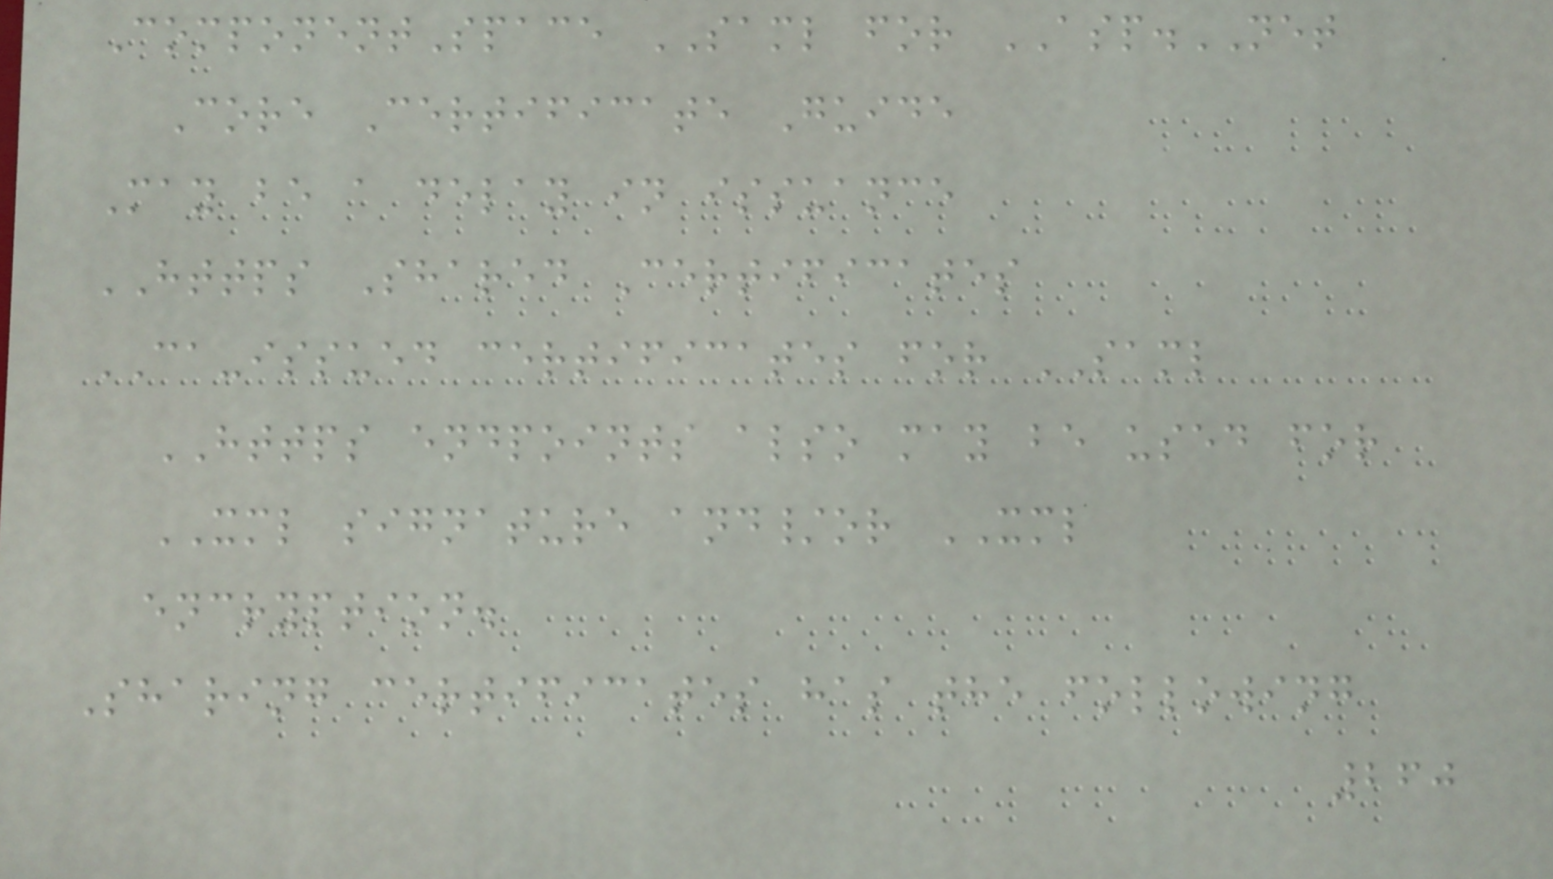ComponentSpace SAML for ASP.NET
Core Certificate Guide
May be a delay in issuance
HTTPS Shared Certificates
CA-issued certificates for SAML
HTTPS endpoints also may be used for
XML signature and/or XML
encryption.
Sharing certificates has the following
260
